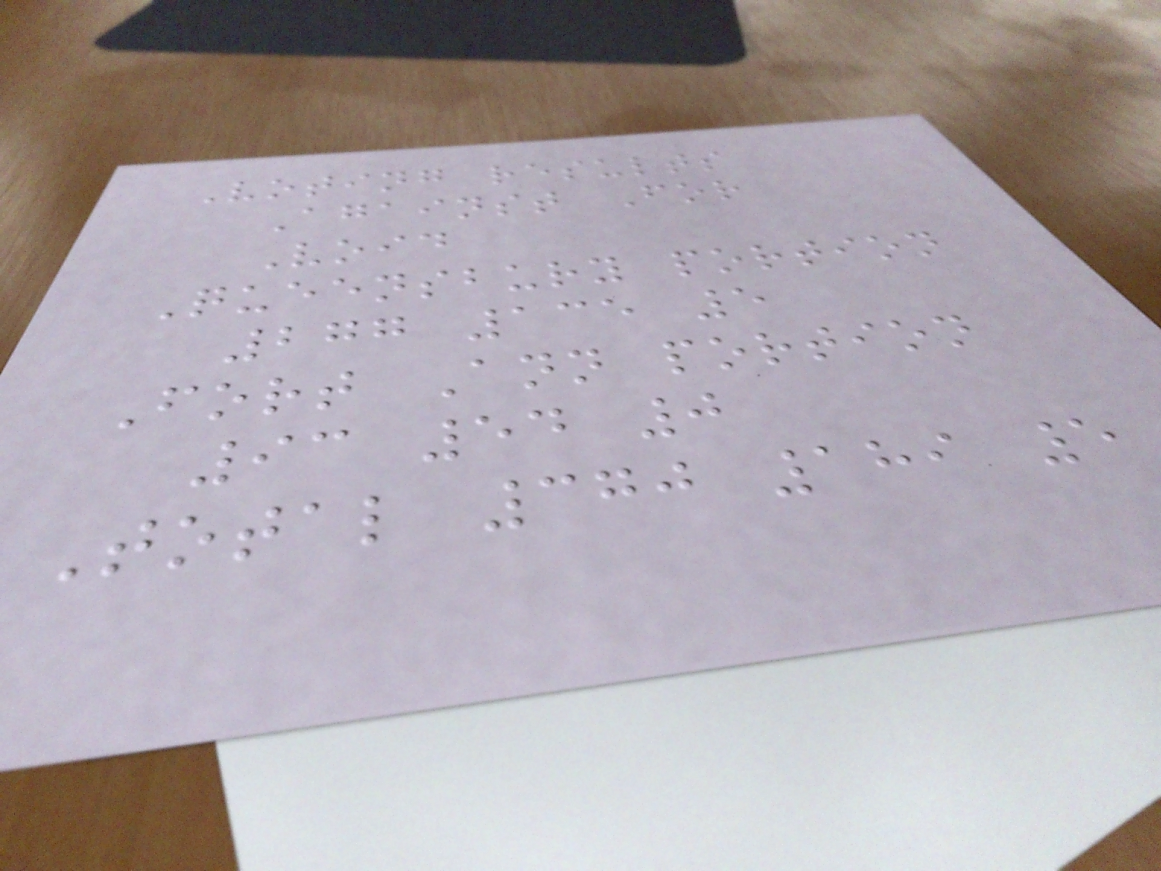Voting results
Against For
Void
Queensbury portion
277 135 5
Fort Ann portion
93 54 0
Total 370 189 5
